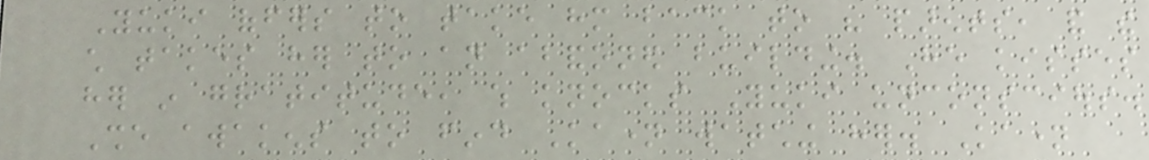Yuki offers to take him back to his parents, and the
child takes her to an abandoned building. He kisses
her in gratitude, which knocks Yuki unconscious.
She awakens to find Kaname watching her. Kaname
